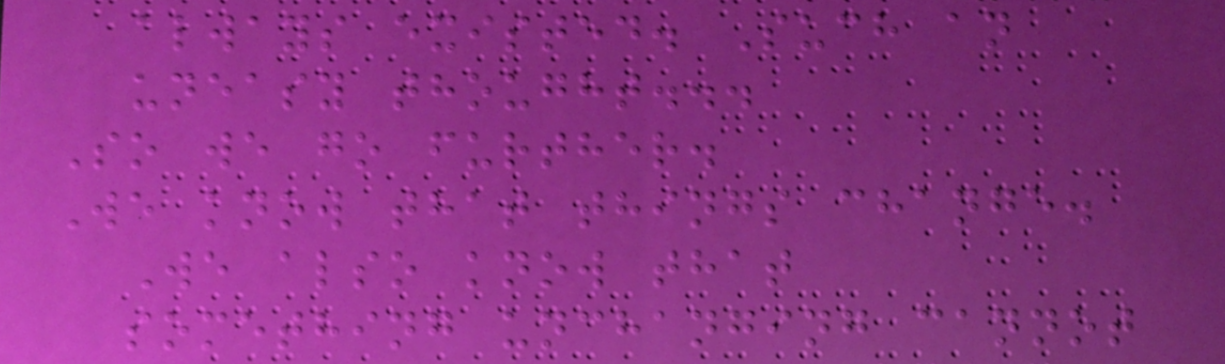always existed. Such an
uneasy thought...
So we go further.
We know that things change.
We also know that
something unchanging cannot
